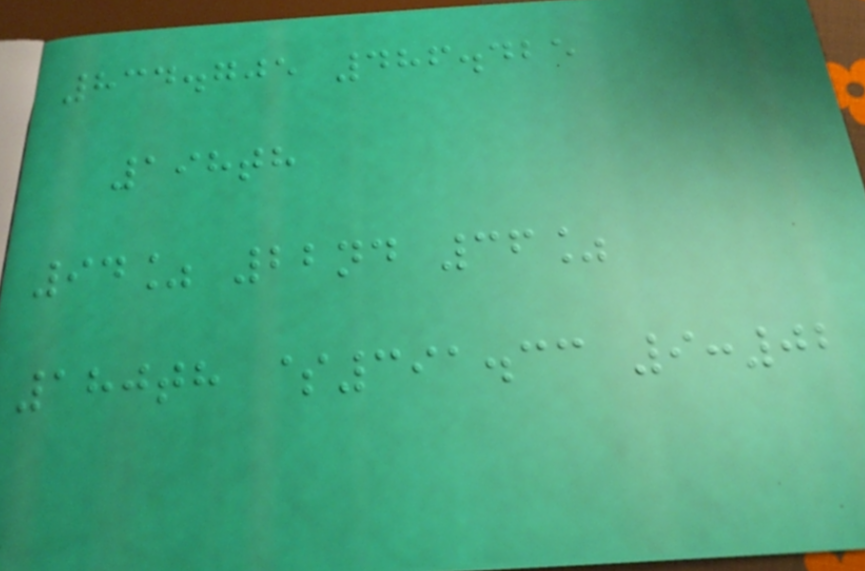834.705 486.425
198th
94% 22nd 36%
180th $391.33 9:02
